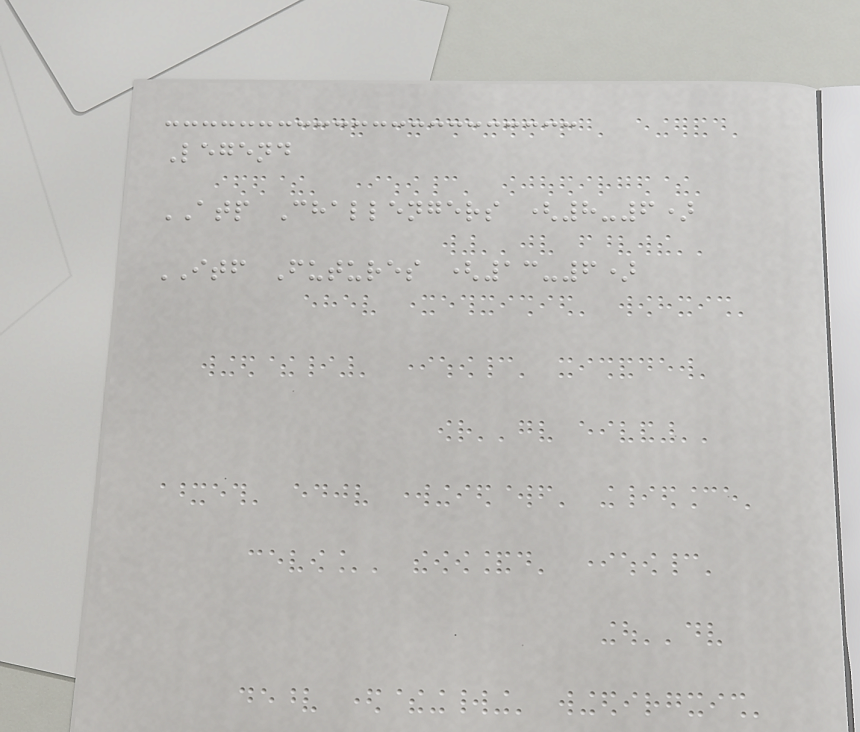Legend
ATP Challengers (8-6)
ITF Futures (13-6)
